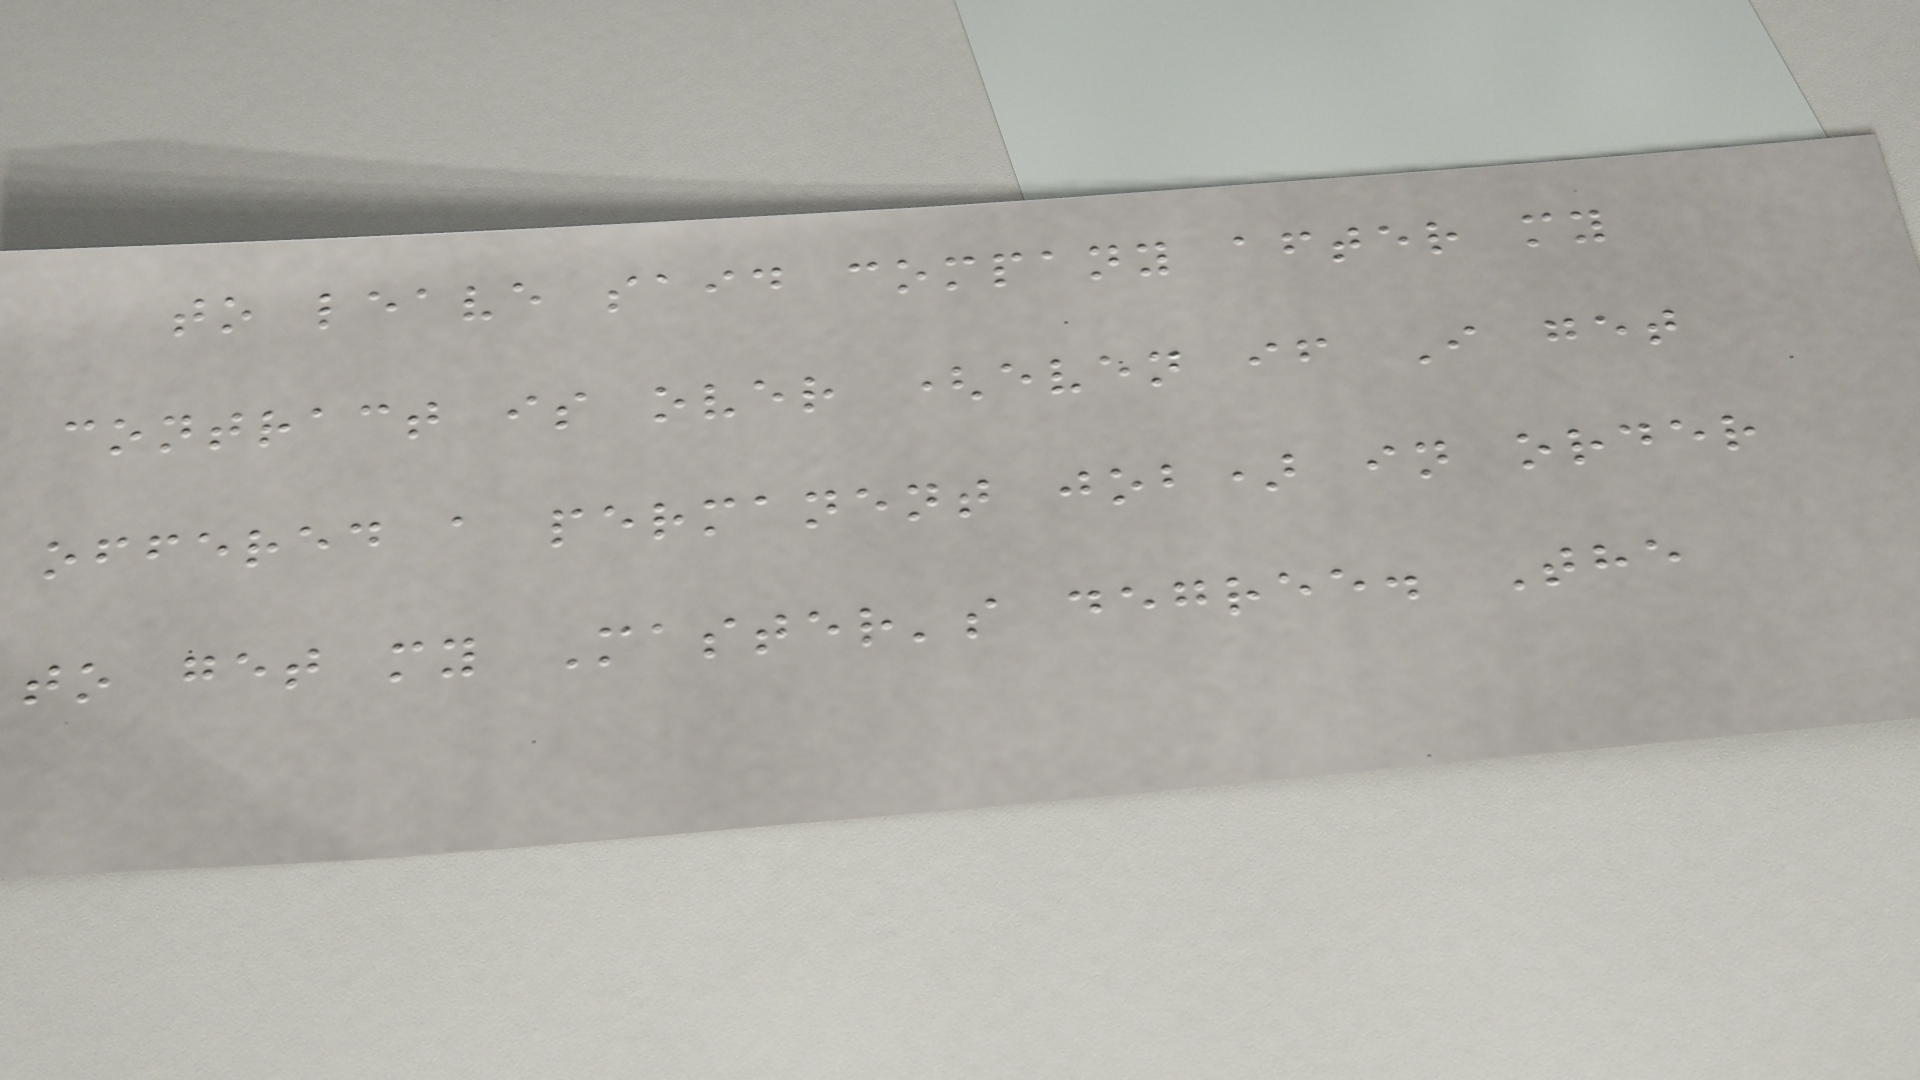to leave said company after my
contract is over (even if I get
offered a permanent job) in order
to get my Master's degree. The
